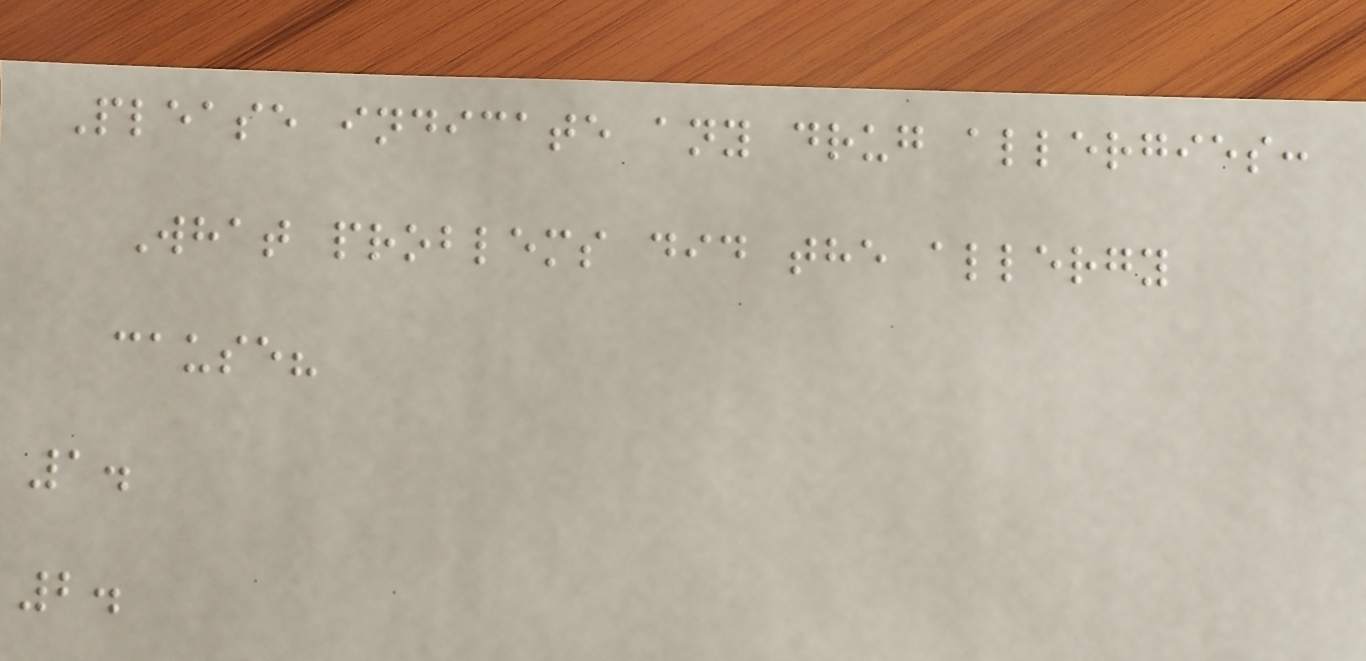Please indicate any drug allergies:
What problems did the allergy
cause?
1.
2.
